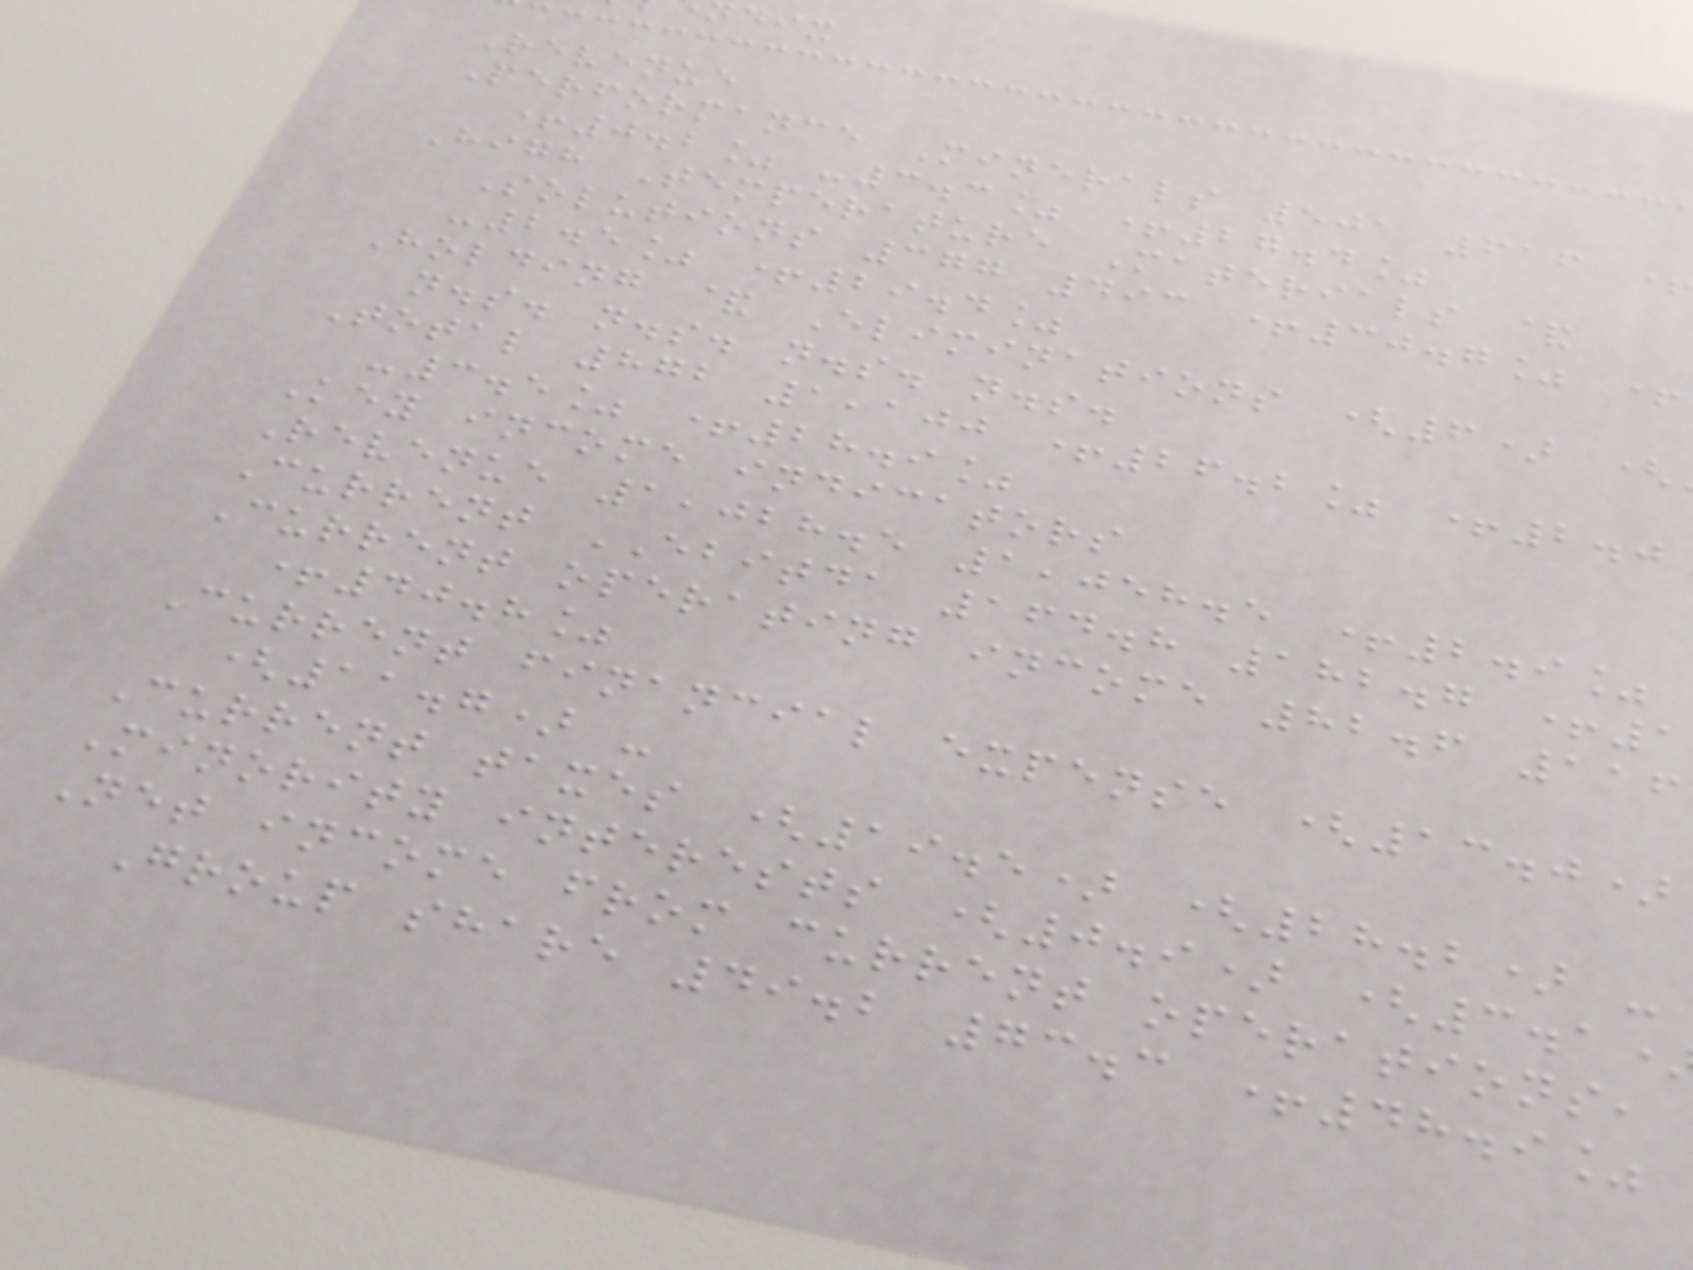Revenue
Performance Minerals 501 616
+0.2% -3.3% +27.4%
High Temperature Materials &
Solutions 377 493 +30.7% +
-2.5% +29.4%
Holding & Eliminations (6) (
n.s. n.s. n.s. n.s.
Total 872 1,100 +26.2% +2.0
-3.5% +28.9%
Key income indicators
Revenue 1,028.5 1,058.5 +2.9%
Current EBITDA 164.8 182.7 +1
Current operating income 82.6 116
+40.8%
Current financial expense (13.0)
(11.7) -
Current taxes (19.5) (28.2) -
Minority interests (0.9) (3.1
Net income from current operations,
Group share 49.2 73.3 +48.9%
